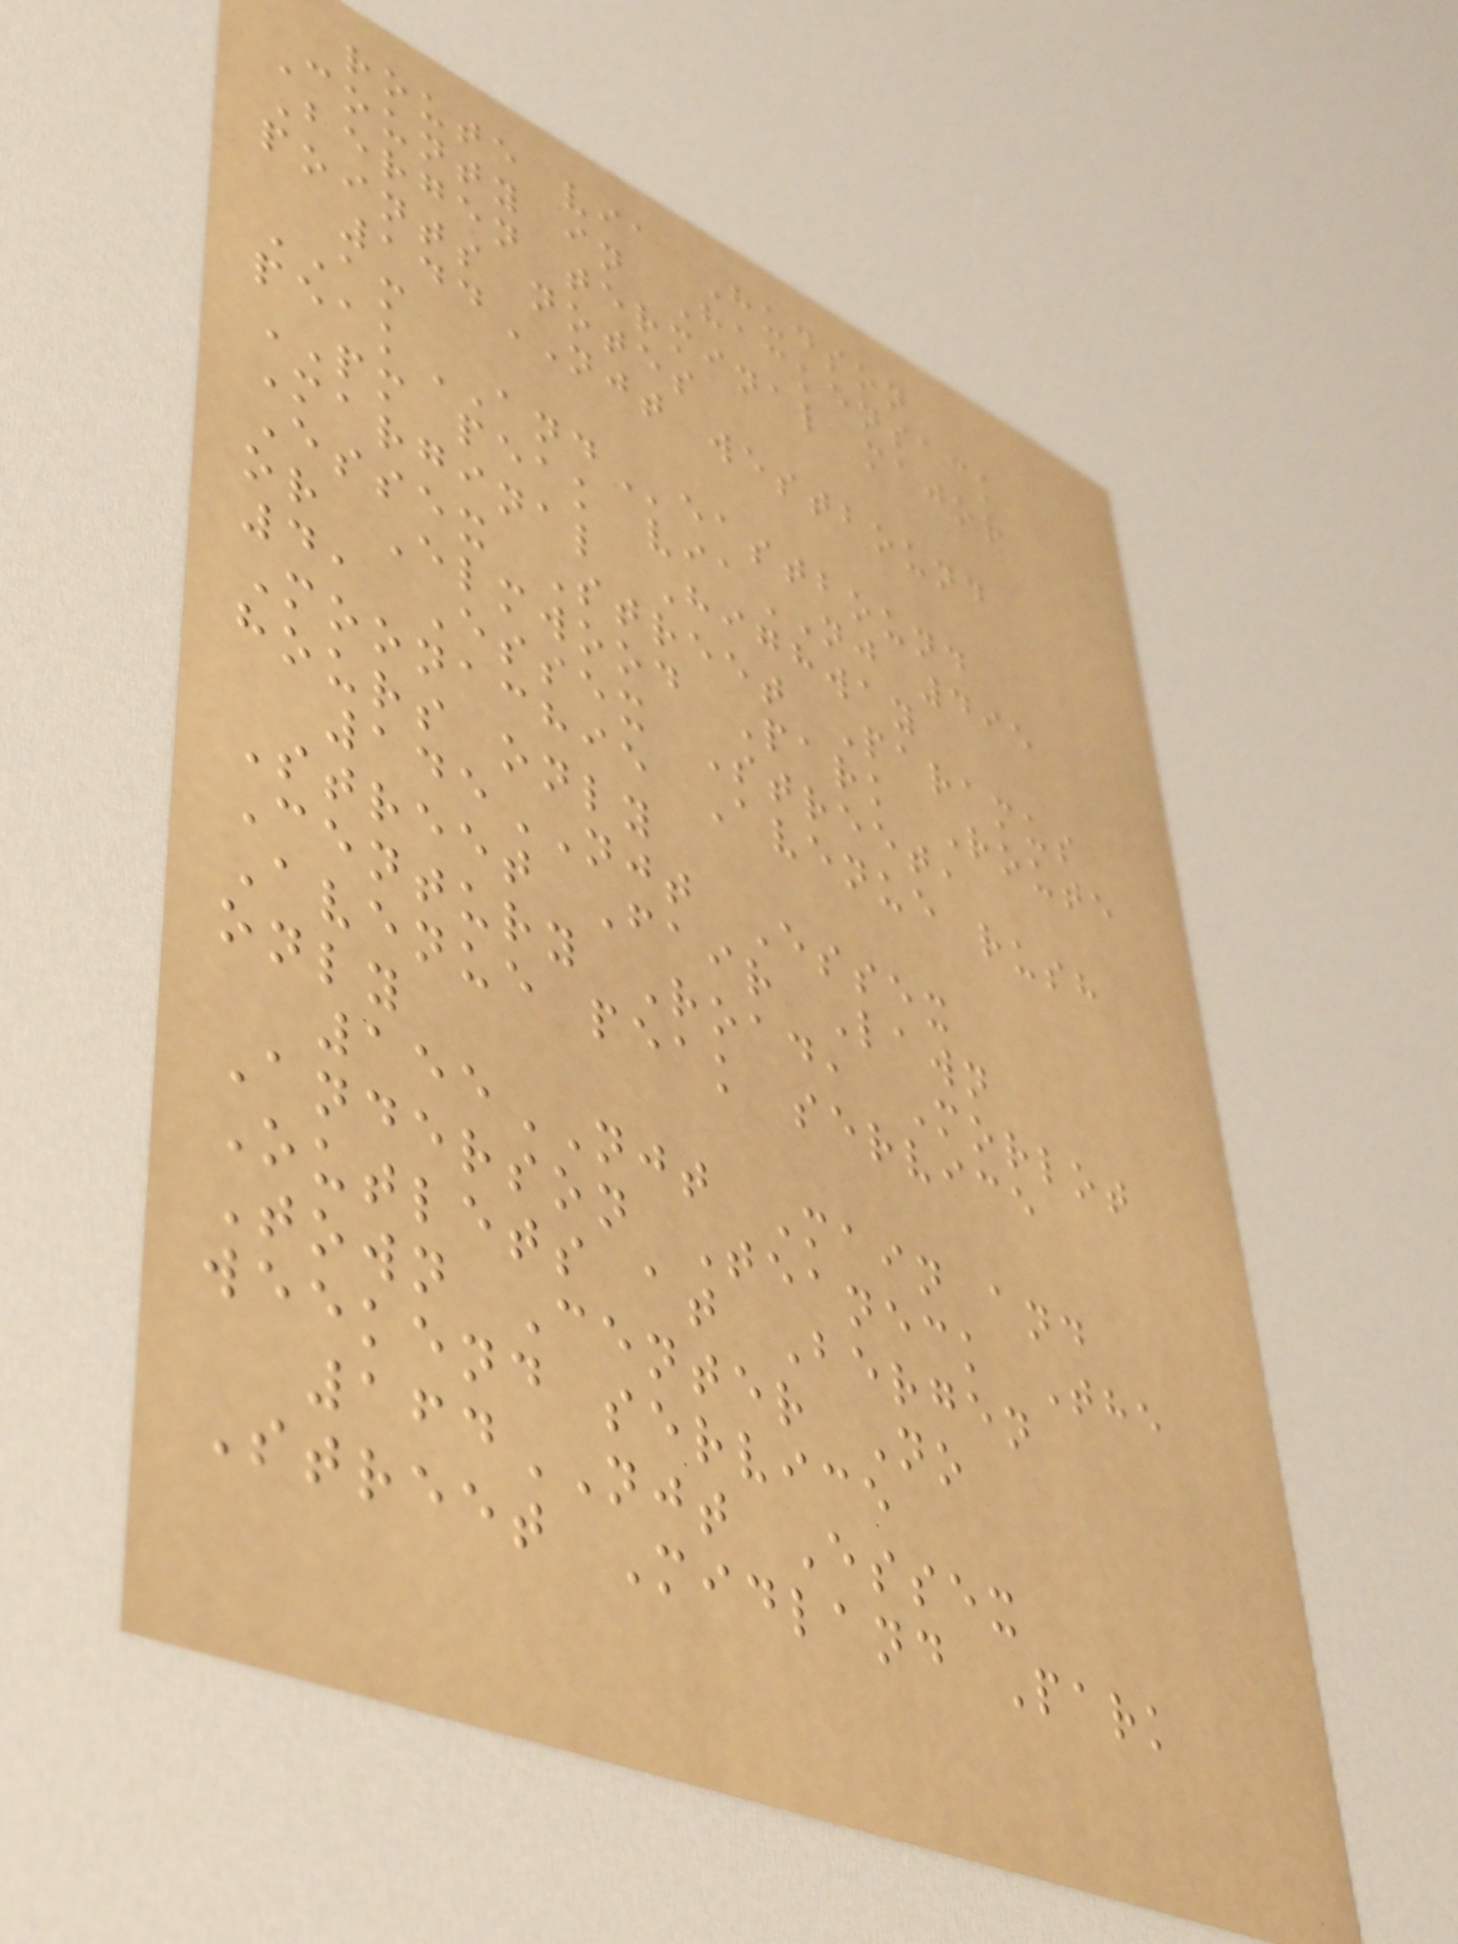route via Hudson
County in Hackensack
Bergen terminal major
points notes
144NJT westbound
AM
peakANDeastbound
PM peak viaNJ 495
Marginal Highway
Essex Street Paramus
or Elmwood Park Route
4, Essex Street,
Moonachie Avenue rush
hours only
145NJT Essex
Street Fair Lawn
Century Road, Morlot
Avenue peak service
only
155NJT Main and
Anderson Teaneck The
Outlets at Bergen
Town Center No
weekend service
164NJT Essex
Street Midland Park
